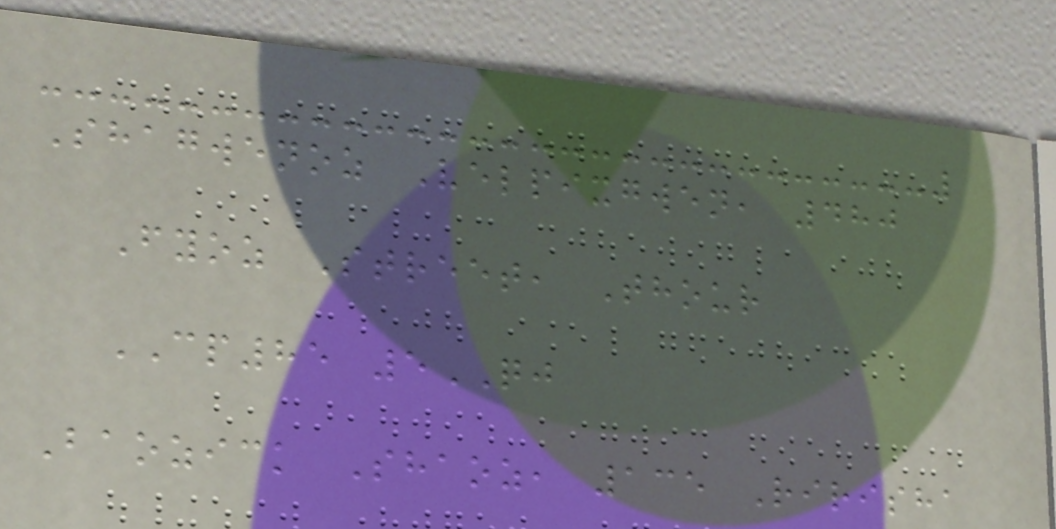Shagwenoz Velpixgwen, 480
Fyoz Street, Thour
CP85 5QJ
Baozick Shaoz, 135 Ririsha
